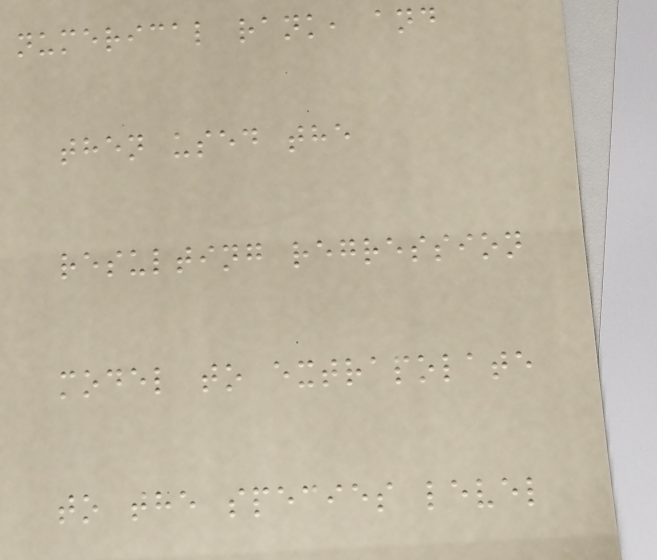numerical rank, and
then used the
resulting regression
model to extrapolate
to the species level
